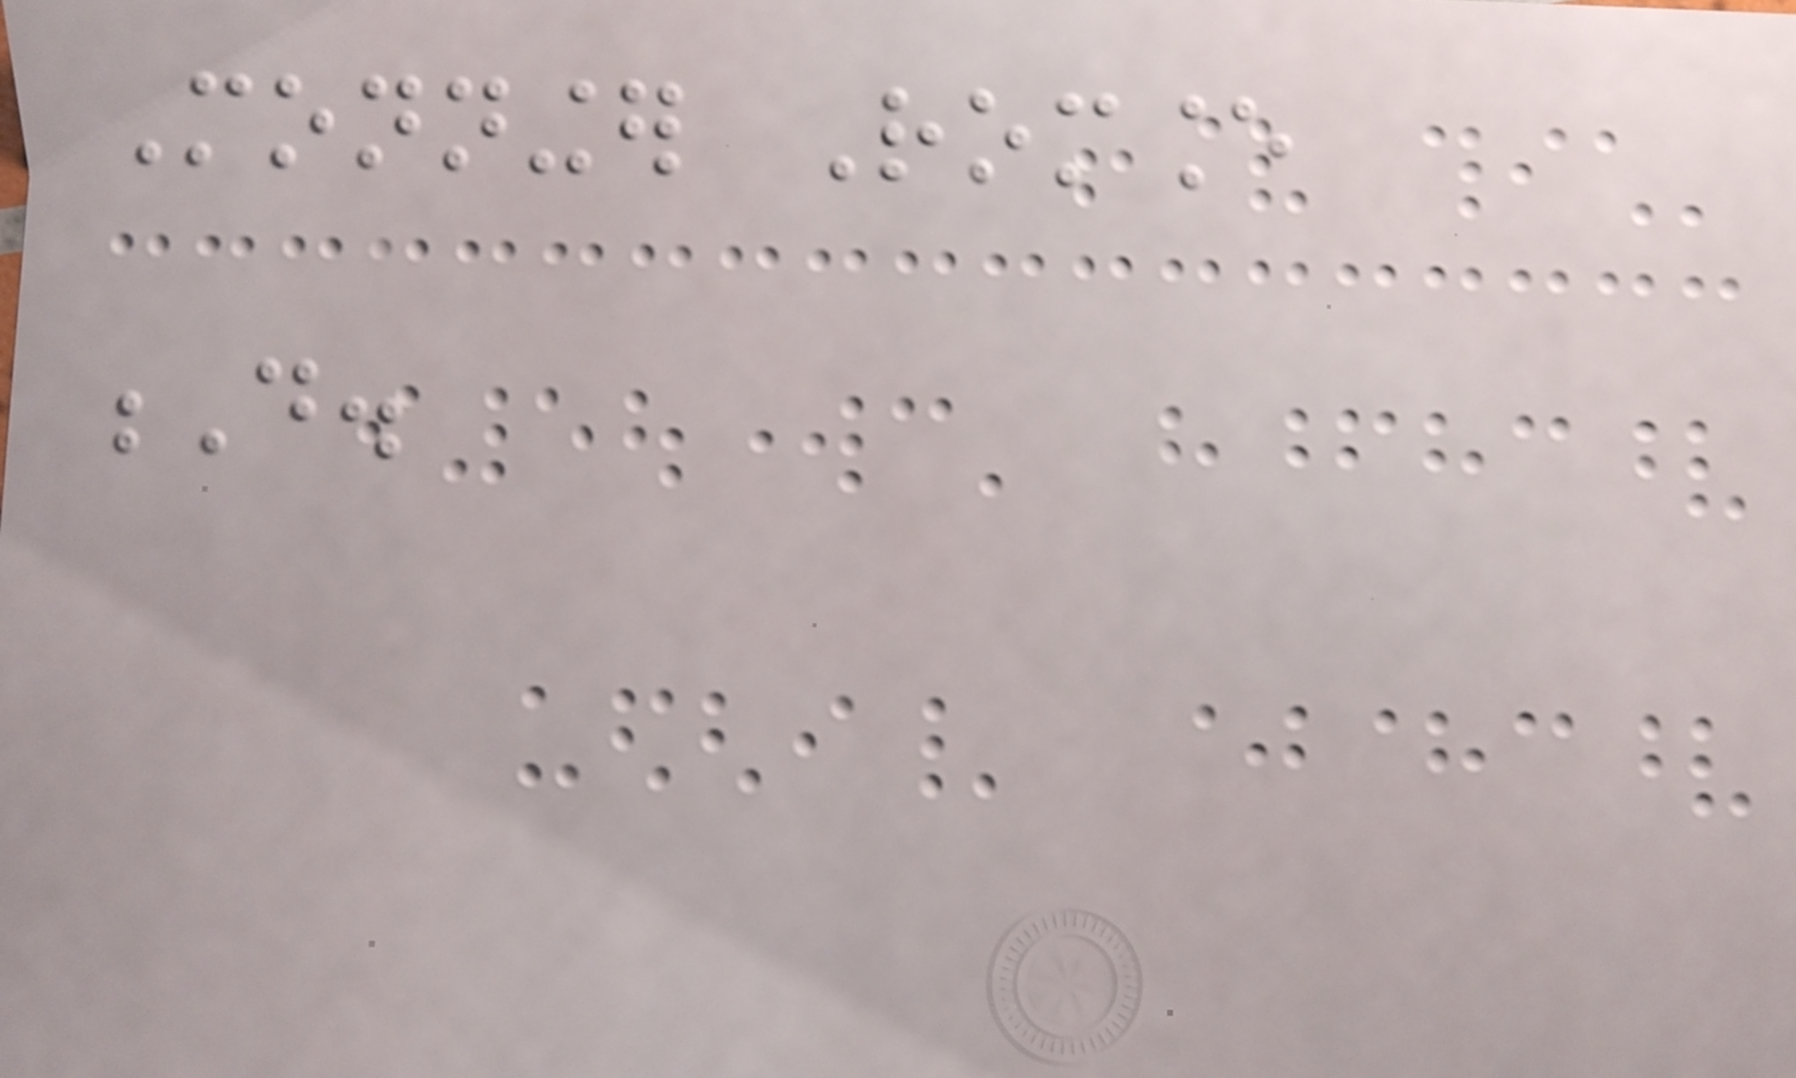Monninger Romance
D.
